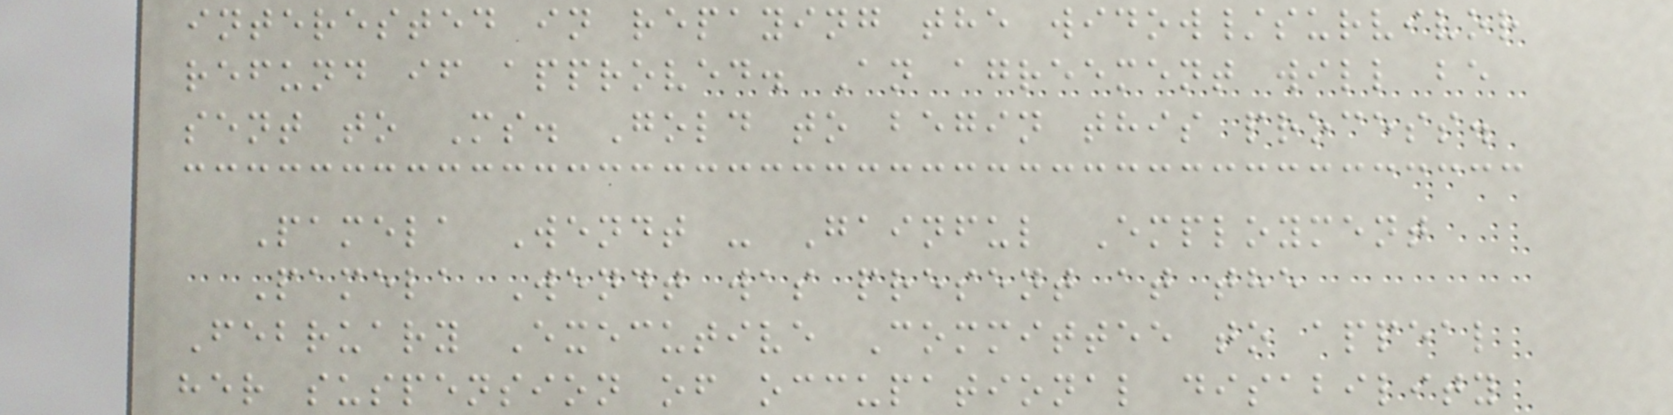interested in repaying the widow/survivor
refund if approved. An agreement will be
sent to Ms. Gold to begin this process.
Pamela Wendt - Gainful Employment
Pamela Wendt was present at the
February Executive Committee to appeal
her suspension of occupational disability
